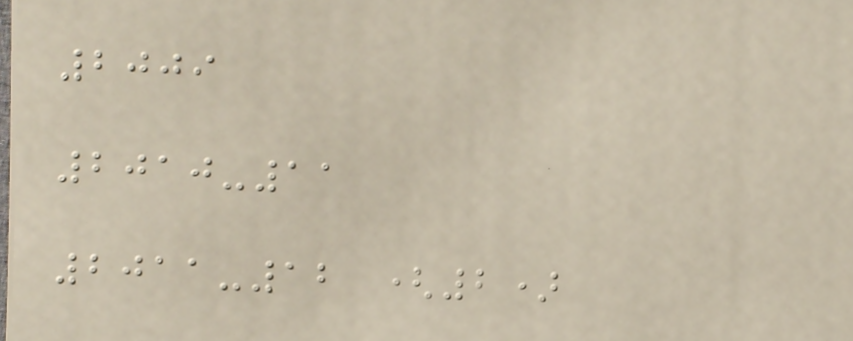2009
2010-11
2011-12 (2)
